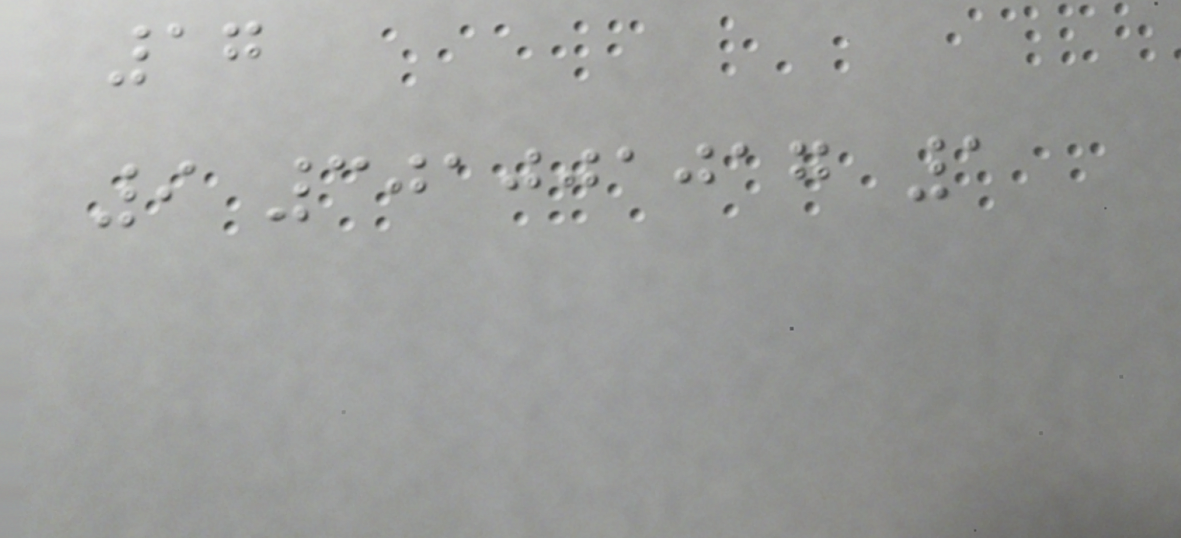17
9 301001017 1
